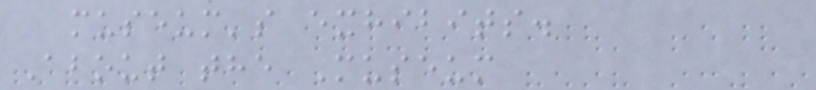museum's exhibits.
About the Museum
